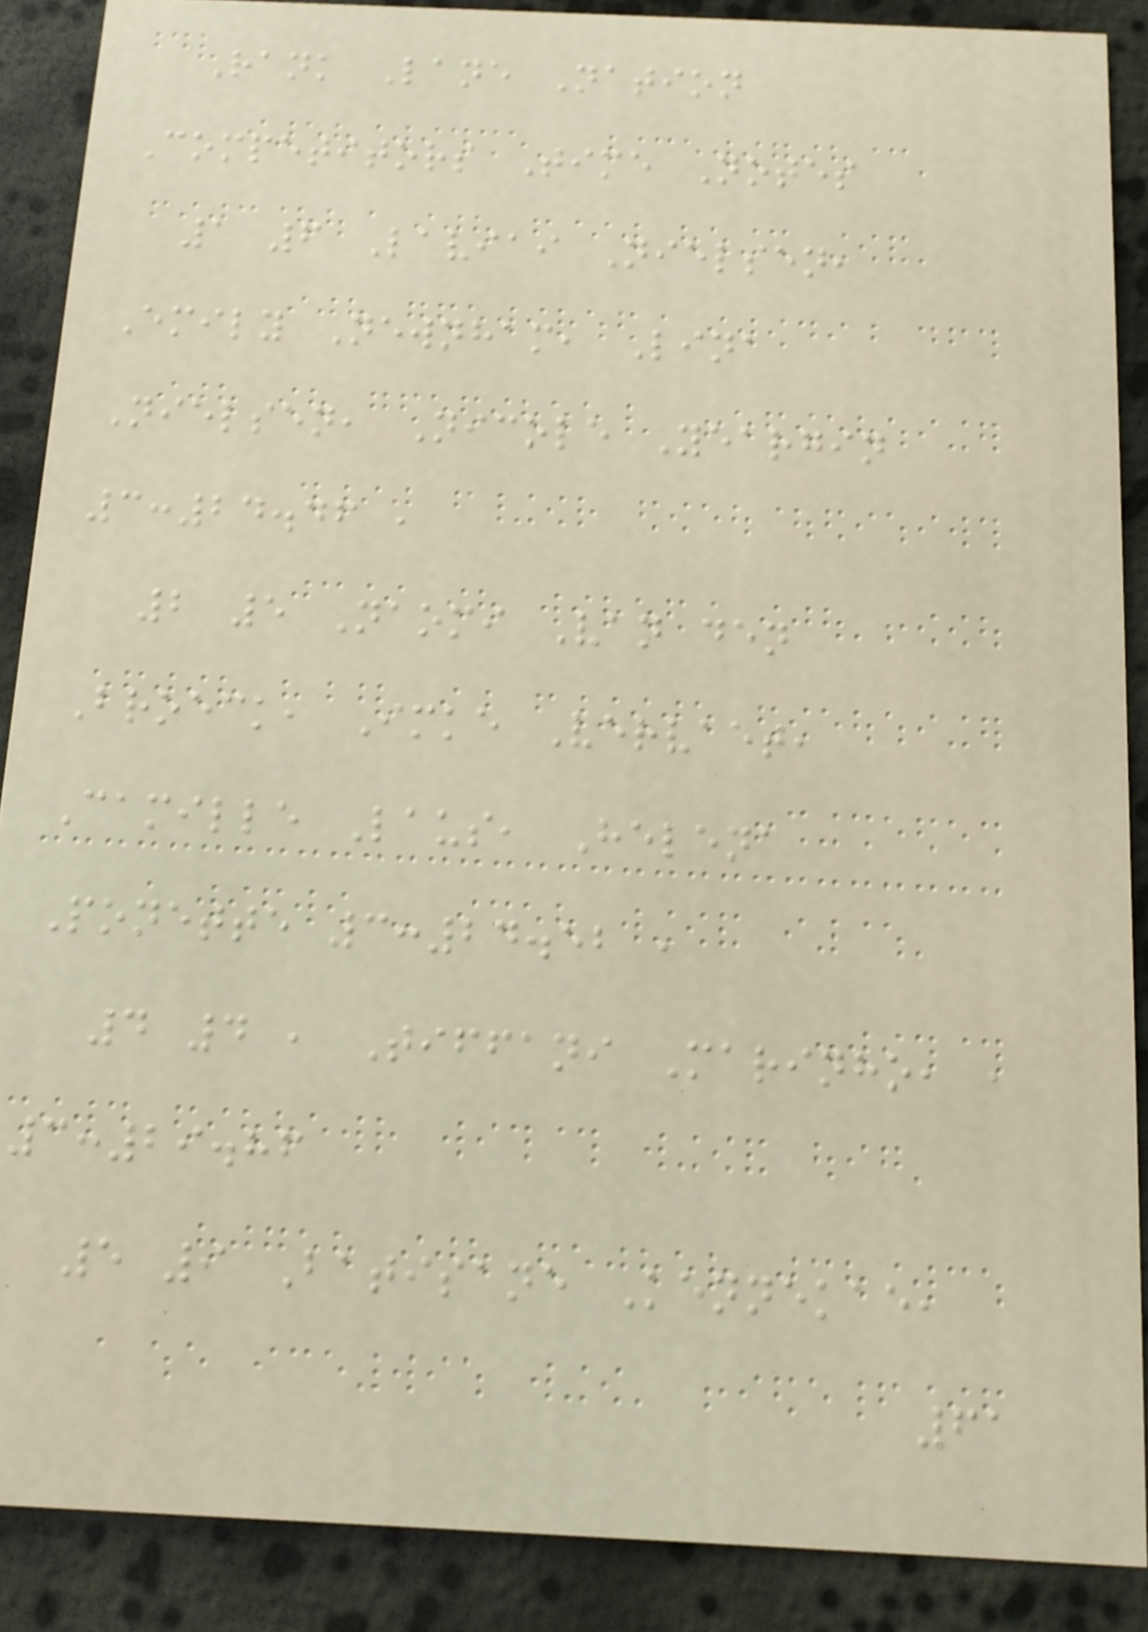Rank Lane Nation
Competitors Time Notes
1 6 Laviai Nielsen,
Emily Newnham, Lina
Nielsen, Nicole Yeargin
3:24.46 ,
2 5 Naomi Van den
Broeck, Imke Vervaet,
Camille Laus, Helena
Ponette 3:24.52 ,
4 4 , Tiffani Marinho, ,
3:29.86
5 9 Batisane Kennekae,
61
